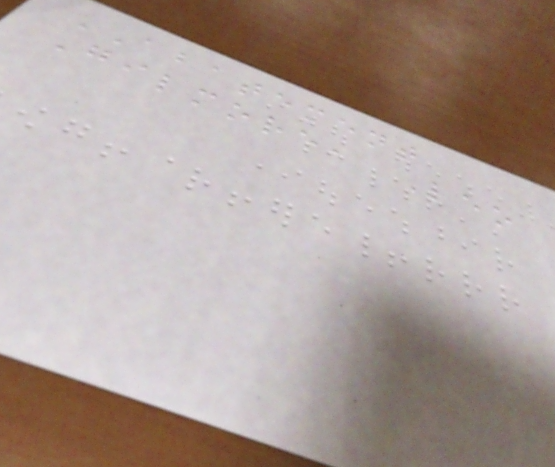ABATEMENT
Gilmore, Leo
